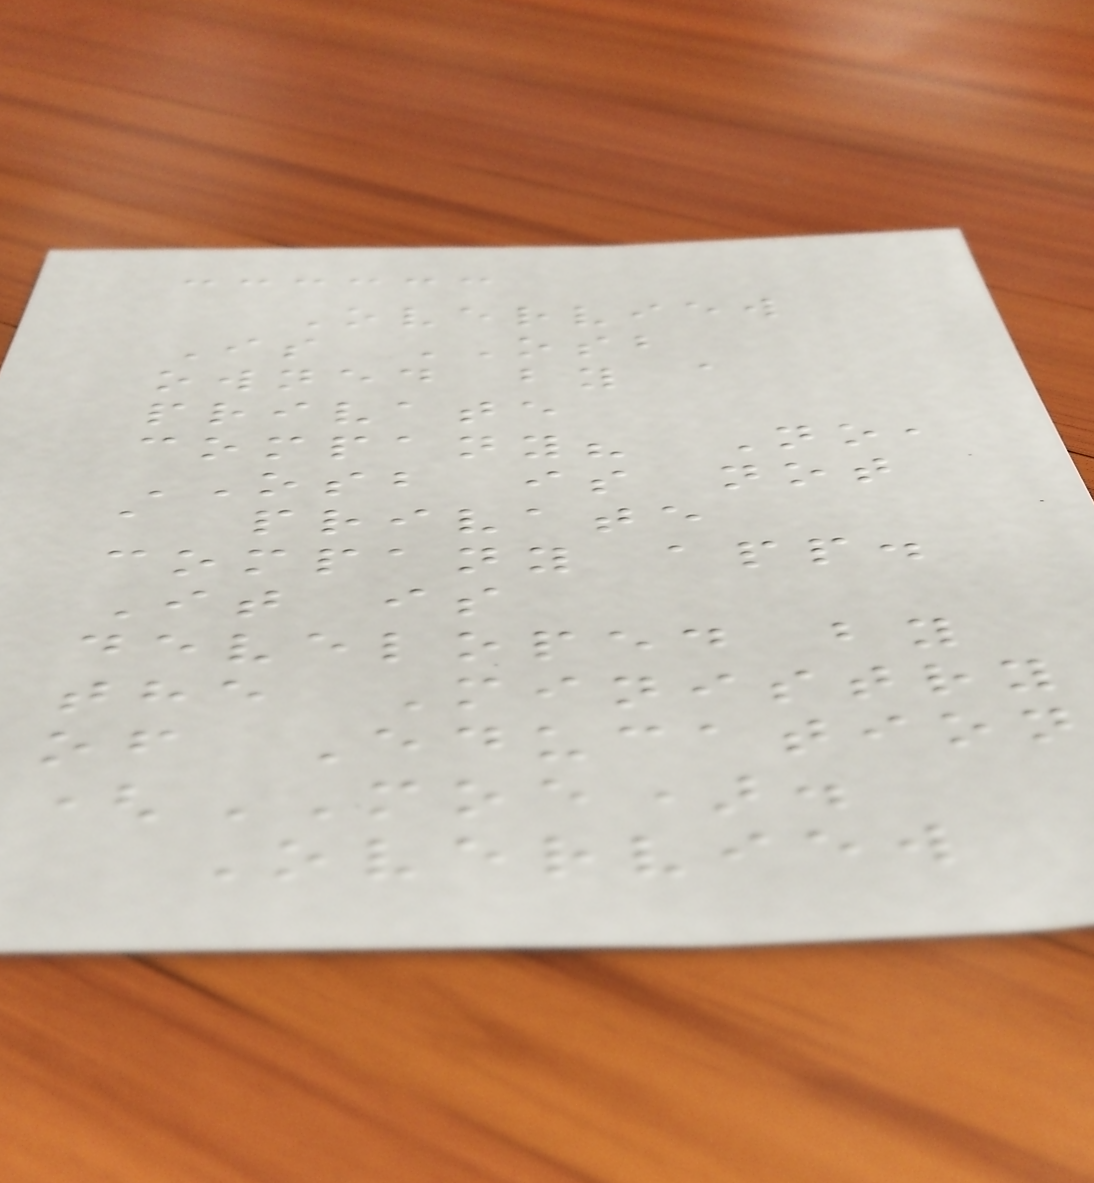Overview
Is OSB
owned by a
private
company? No,
OSB is not
a private
company app.
It is
developed by
the Ministry
of Education
(MOE).
Overview
